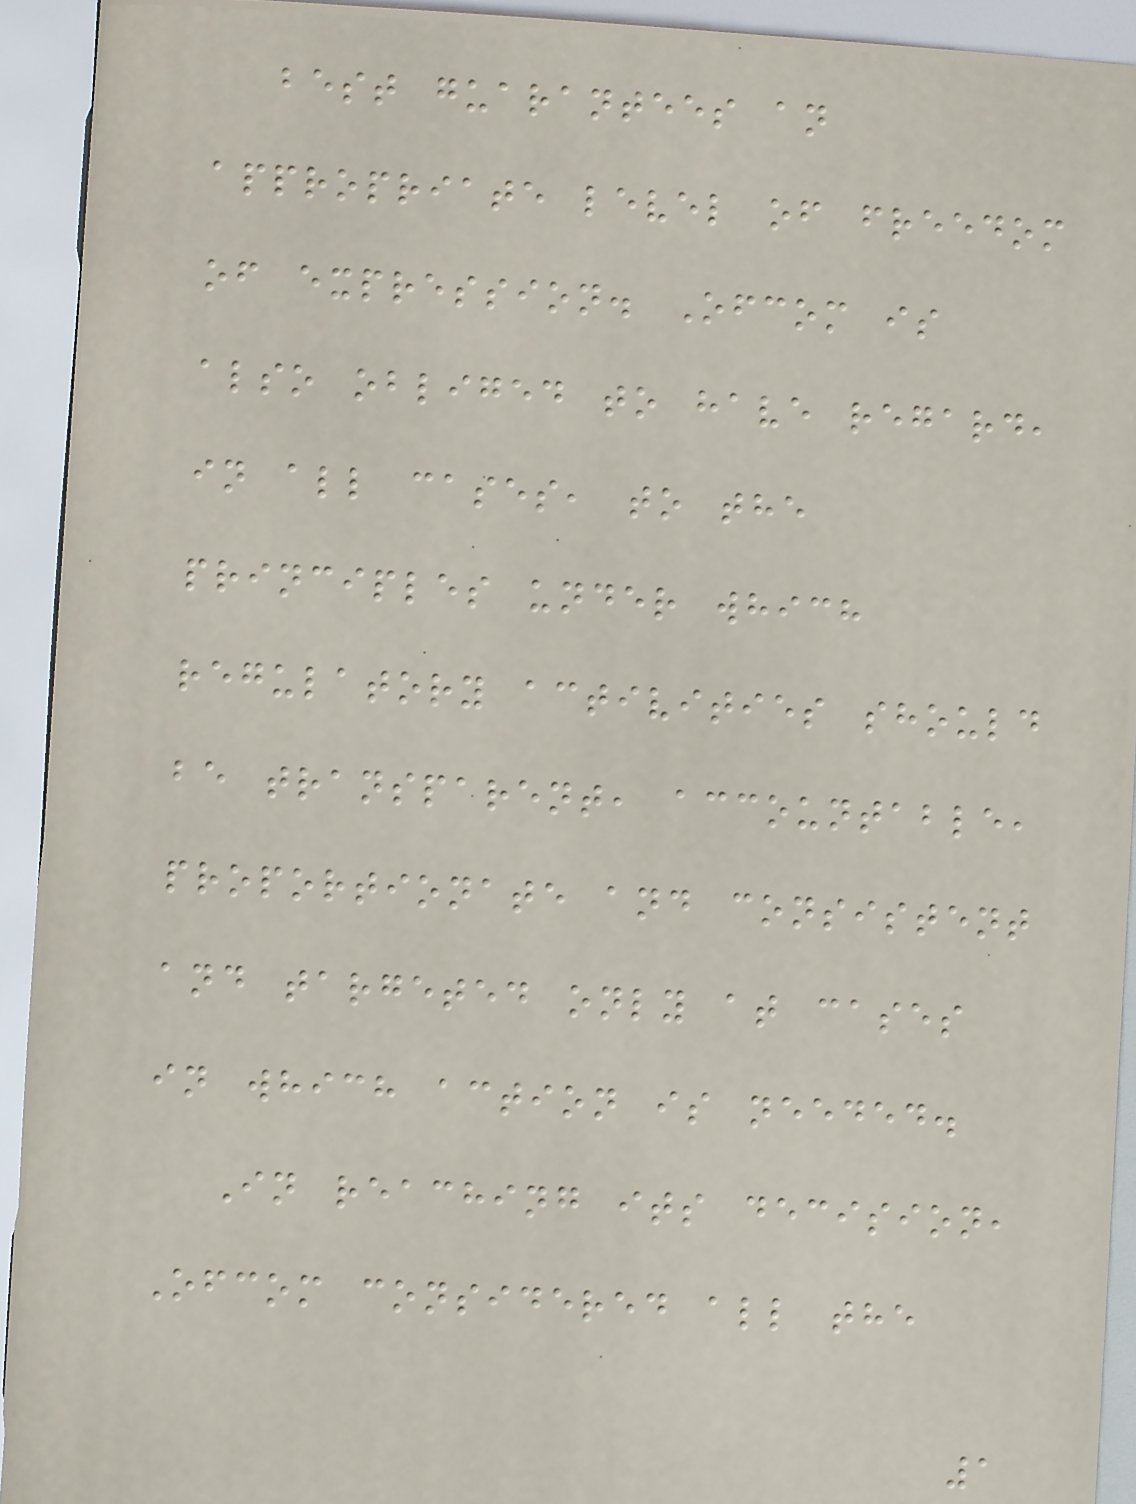best guarantees an
appropriate level of freedom
of expression. Ofcom is
also obliged to have regard,
in all cases, to the
principles under which
regulatory activities should
be transparent, accountable,
proportionate and consistent
and targeted only at cases
in which action is needed.
In reaching its decision,
Ofcom considered all the
1
